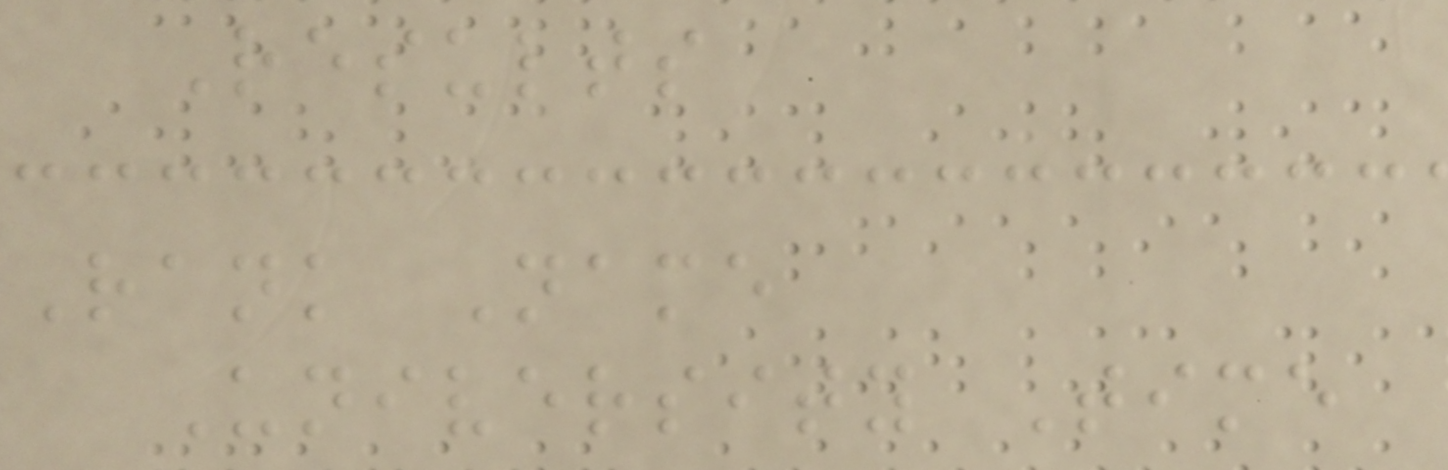Results
Rank Name
University Time
